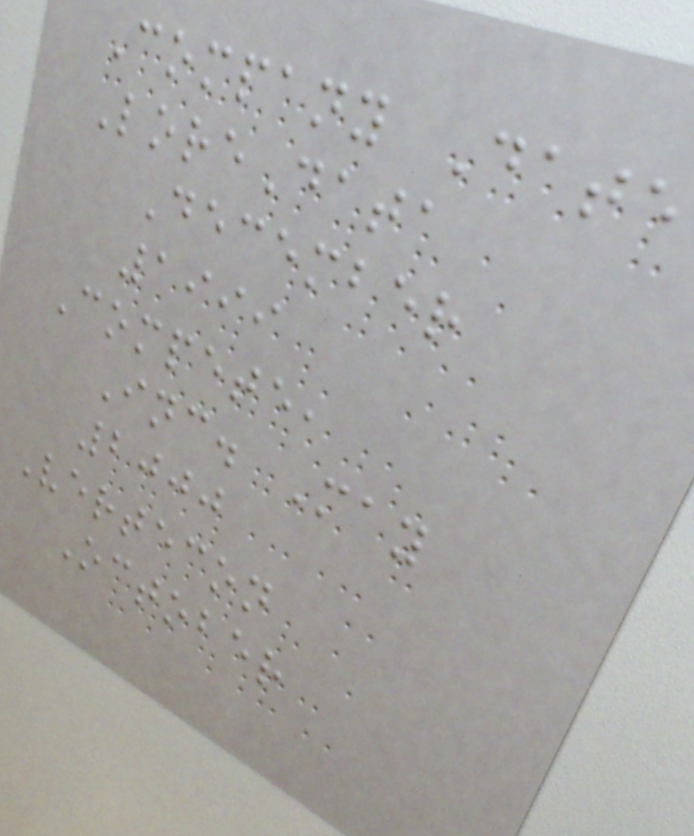Company Date
LoreData
December
1999
Compete,
Inc. May
2000
Vertecon
October
